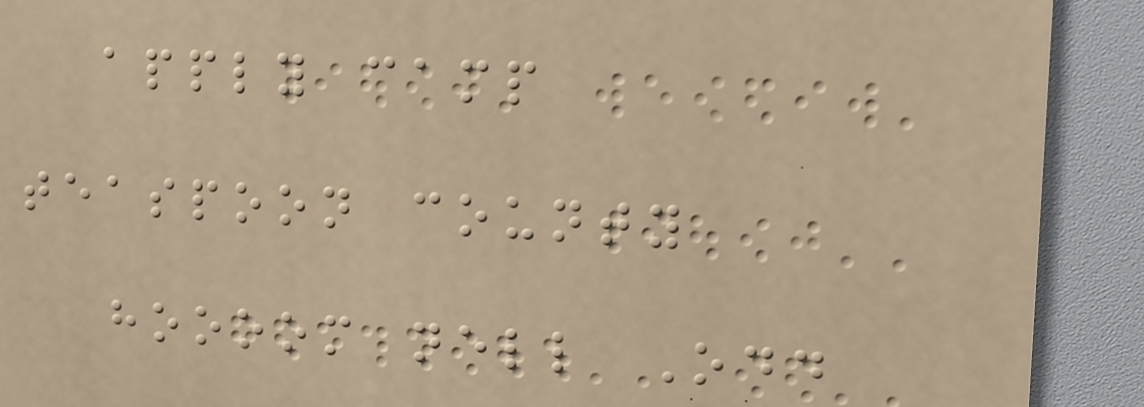apply camp
teaspoon county
hoooom nell Odd
